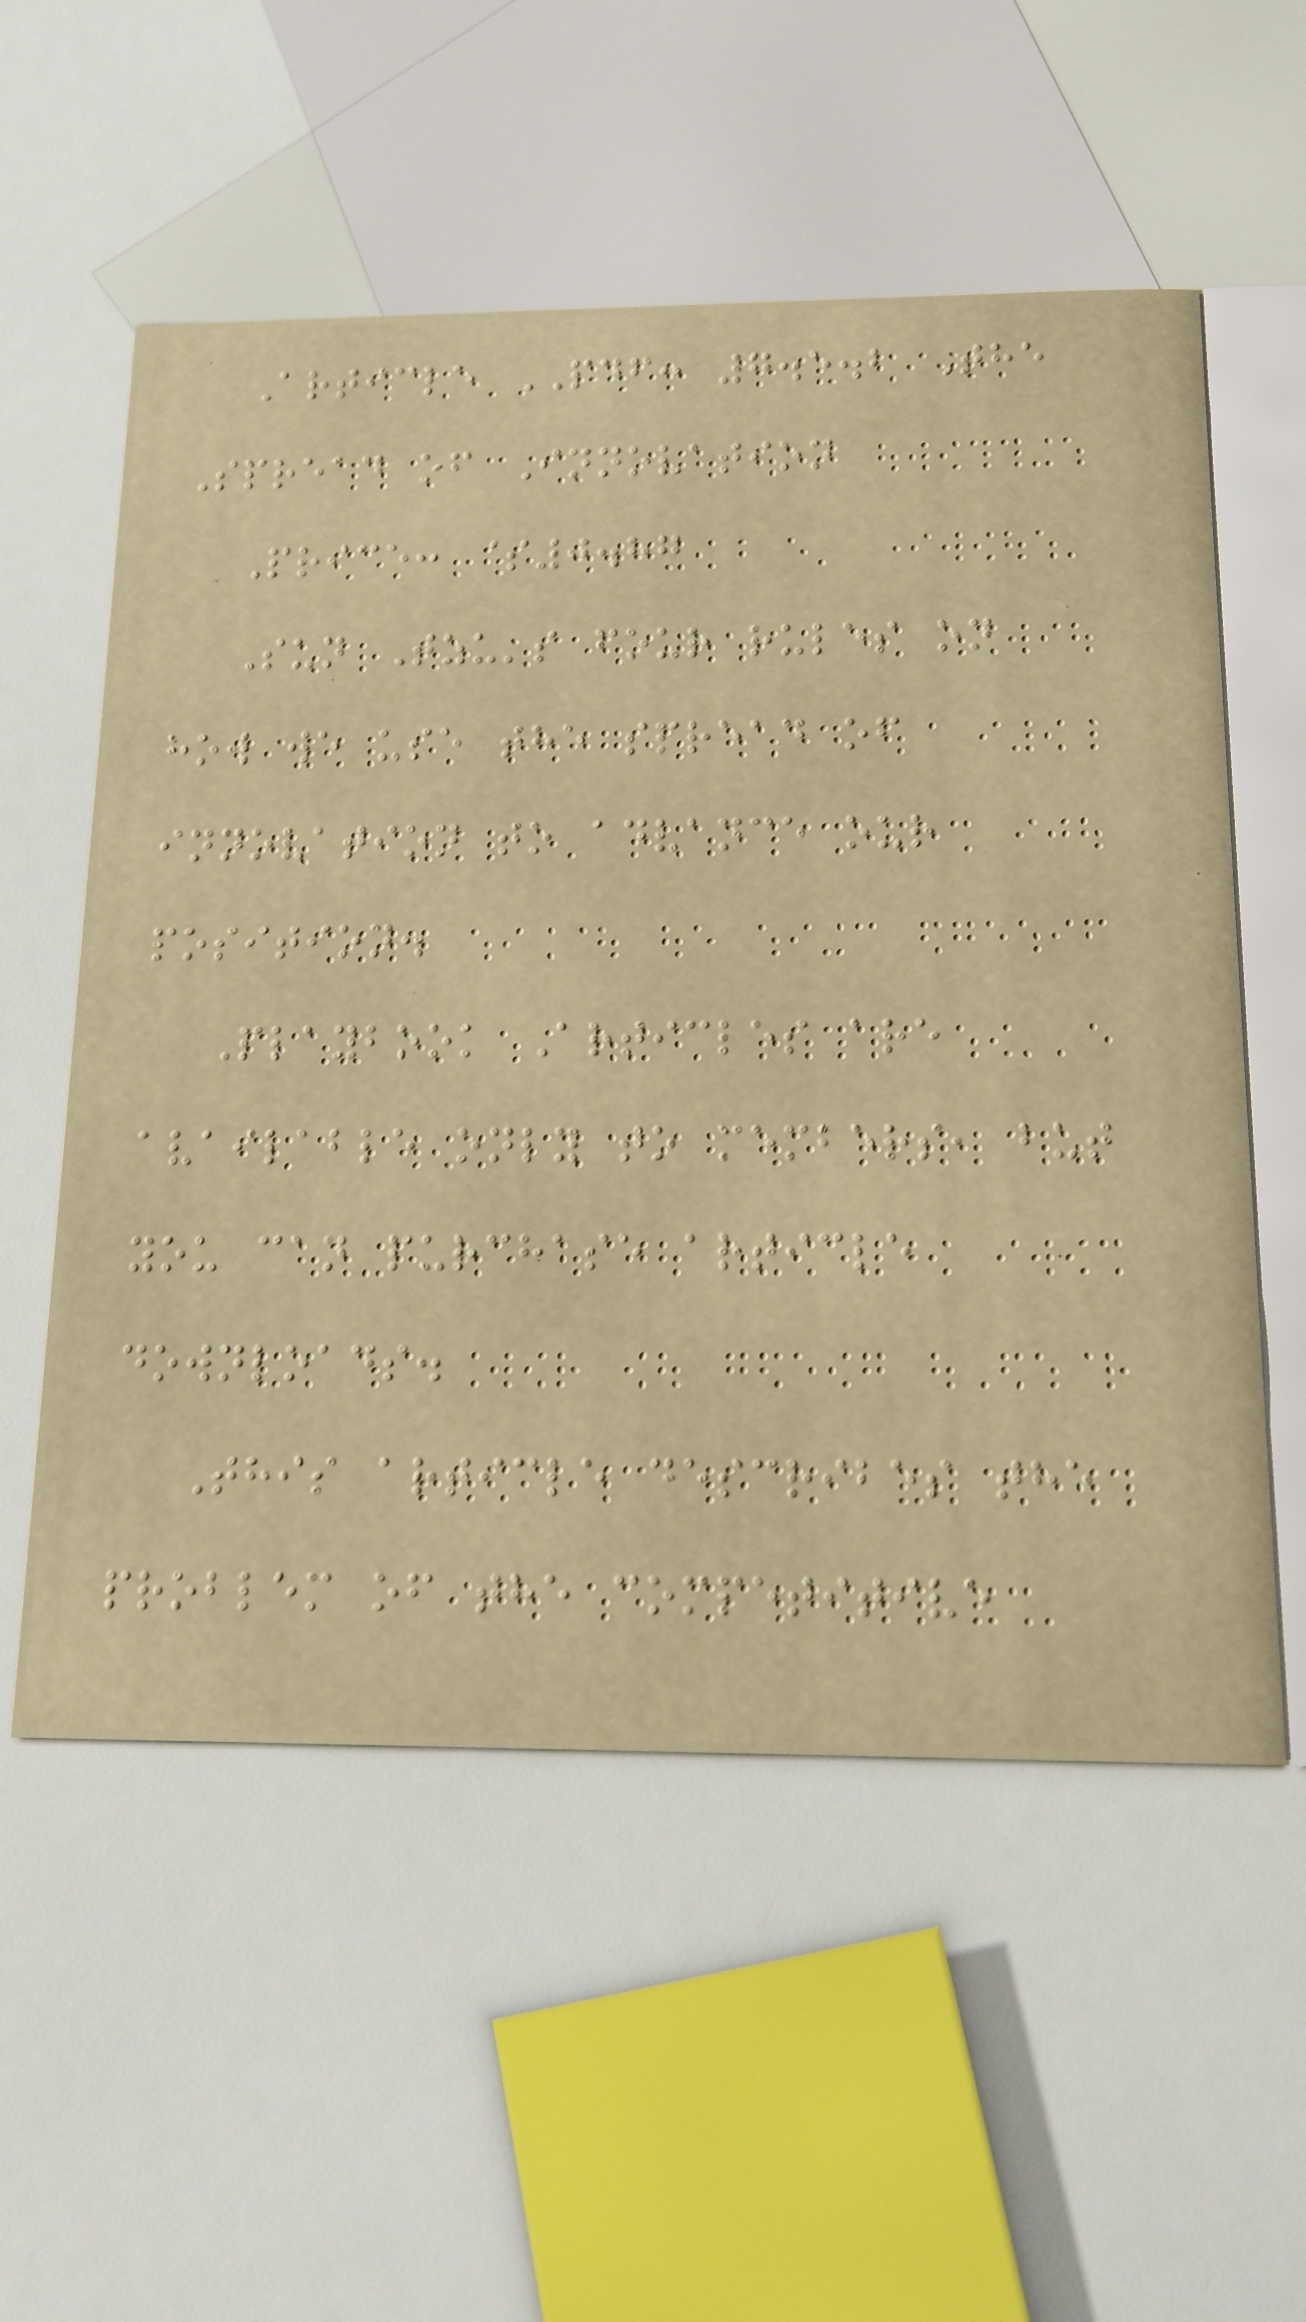Article PDF: 7.5.2 The
Spread of Innovation
Price: $0.87
Sun Tzu's four rules on
how we use the spread of
innovation to advance our
position.
Playbook Articles are
available only to members, but
you can purchase article
downloads.
This article describes the
problem of the competitive
